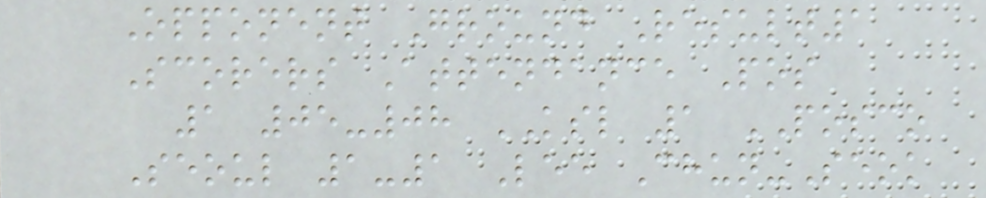Opponent Ground Result1
Scorers Attendance Pos
1 05-08 KSL 1 POSCO
Seoul 1-1 Lee Chun-Seok
